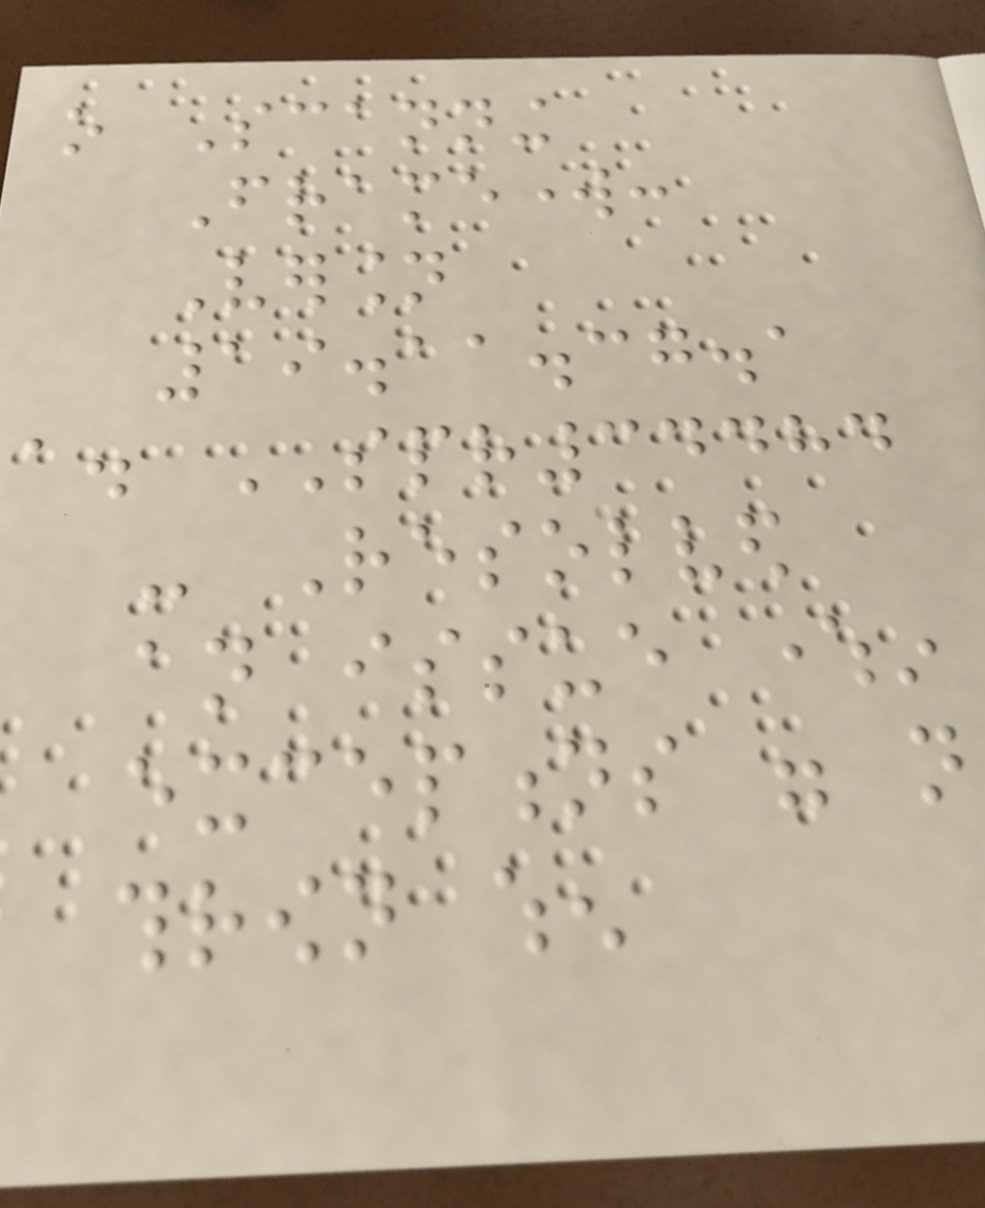o Scanning
Framework:
Version
19.11.37.1
a. SPR34484
- Resolved
an issue wherein
exceptions were not
thrown when
